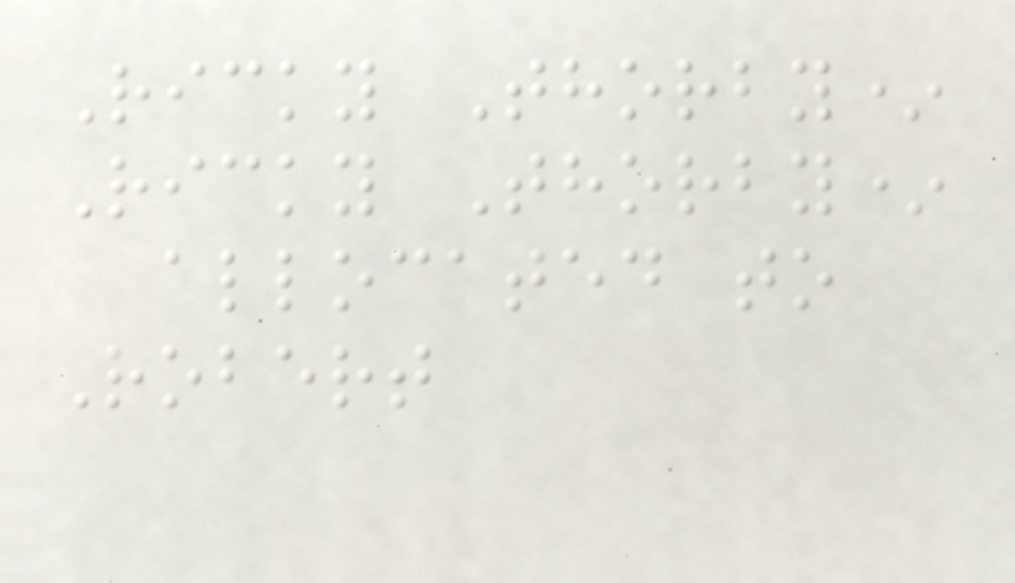Ricky Thorby*
Ricky Thorby*
allocated to
Robert
